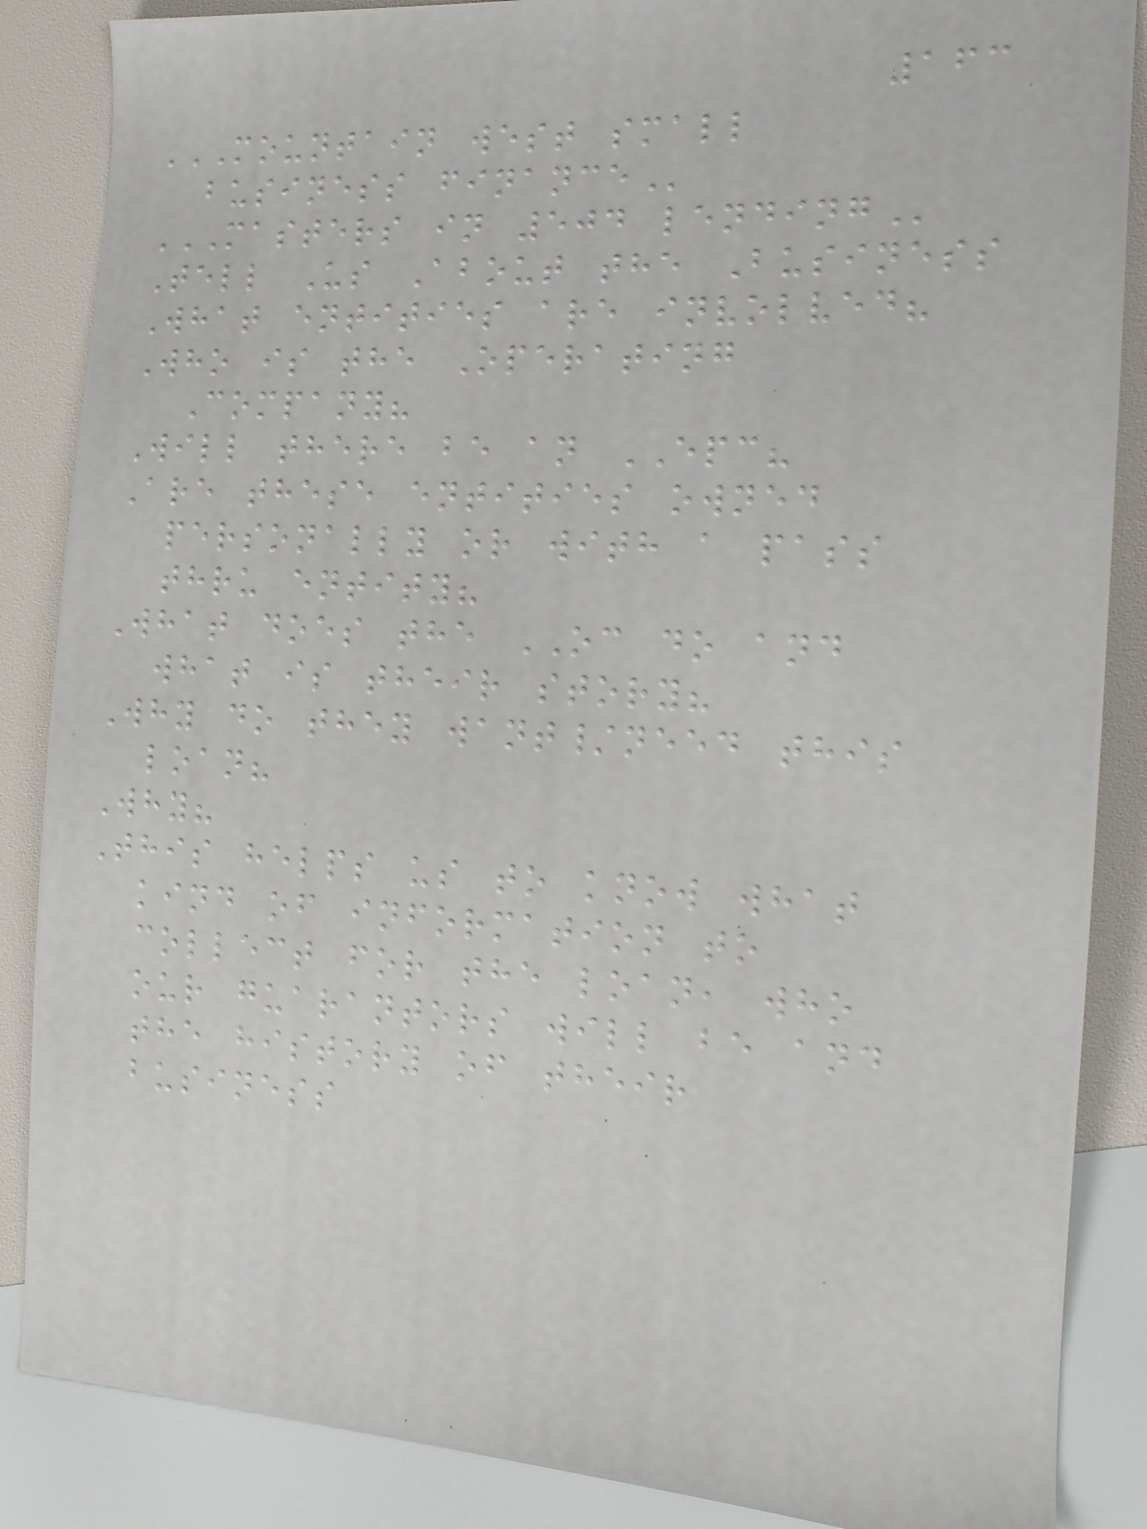163
MOUNTAIN WEST SMALL
BUSINESS FINANCE
MASTERS IN 504 LENDING
Tell Us About the Business
What entities are involved?
Who is the Operating
Company?
Will there be an EPC?
Are these entities owned
personally or with a pass
thru entity?
What does the OC do and
what is their story?
Why do they want/need this
loan?
Why?
This helps us to know what
kind of information to
collect for the loan, who
our guarantors will be and
the history of their
business
